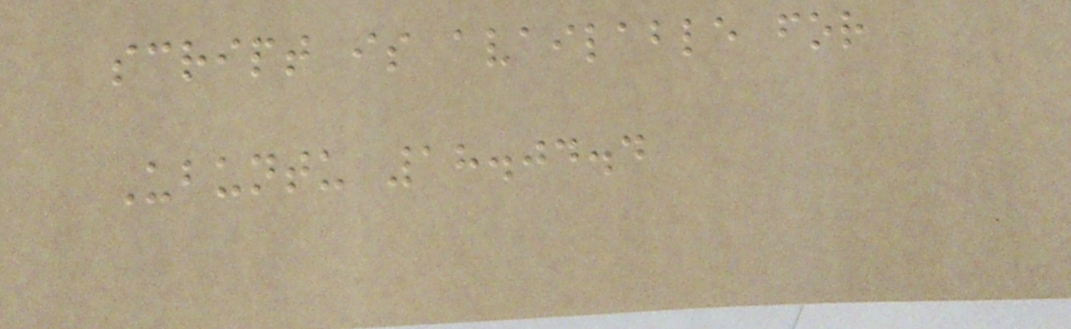script is available for
Ubuntu 18.04.4
